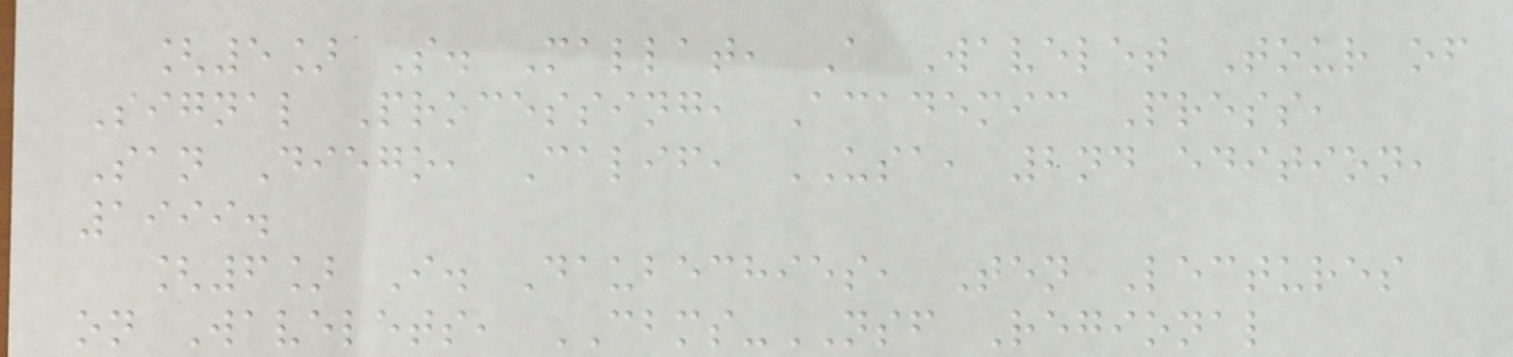[5] S. Mallat, A Wavelet Tour of
Signal Processing, Academic Press,
San Diego, Calif, USA, 2nd edition,
1999.
[6] I. Daubechies, Ten Lectures
on Wavelets, CBMS-NSF Regional
